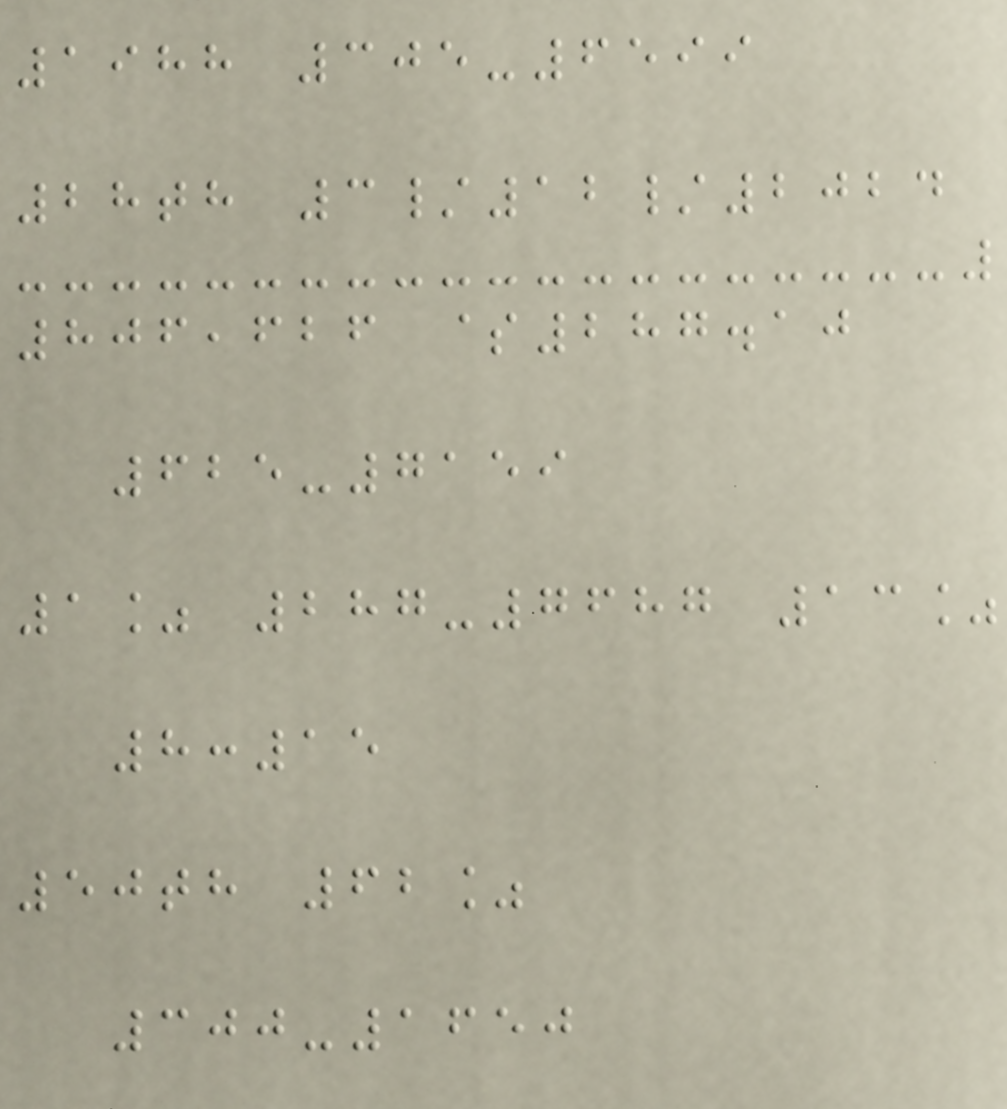1988 305-6599
28th 3/12/2024
806,626 $287.10
625-7159
1% 287-7687 13%
8:15
50th 62%
300-1650
